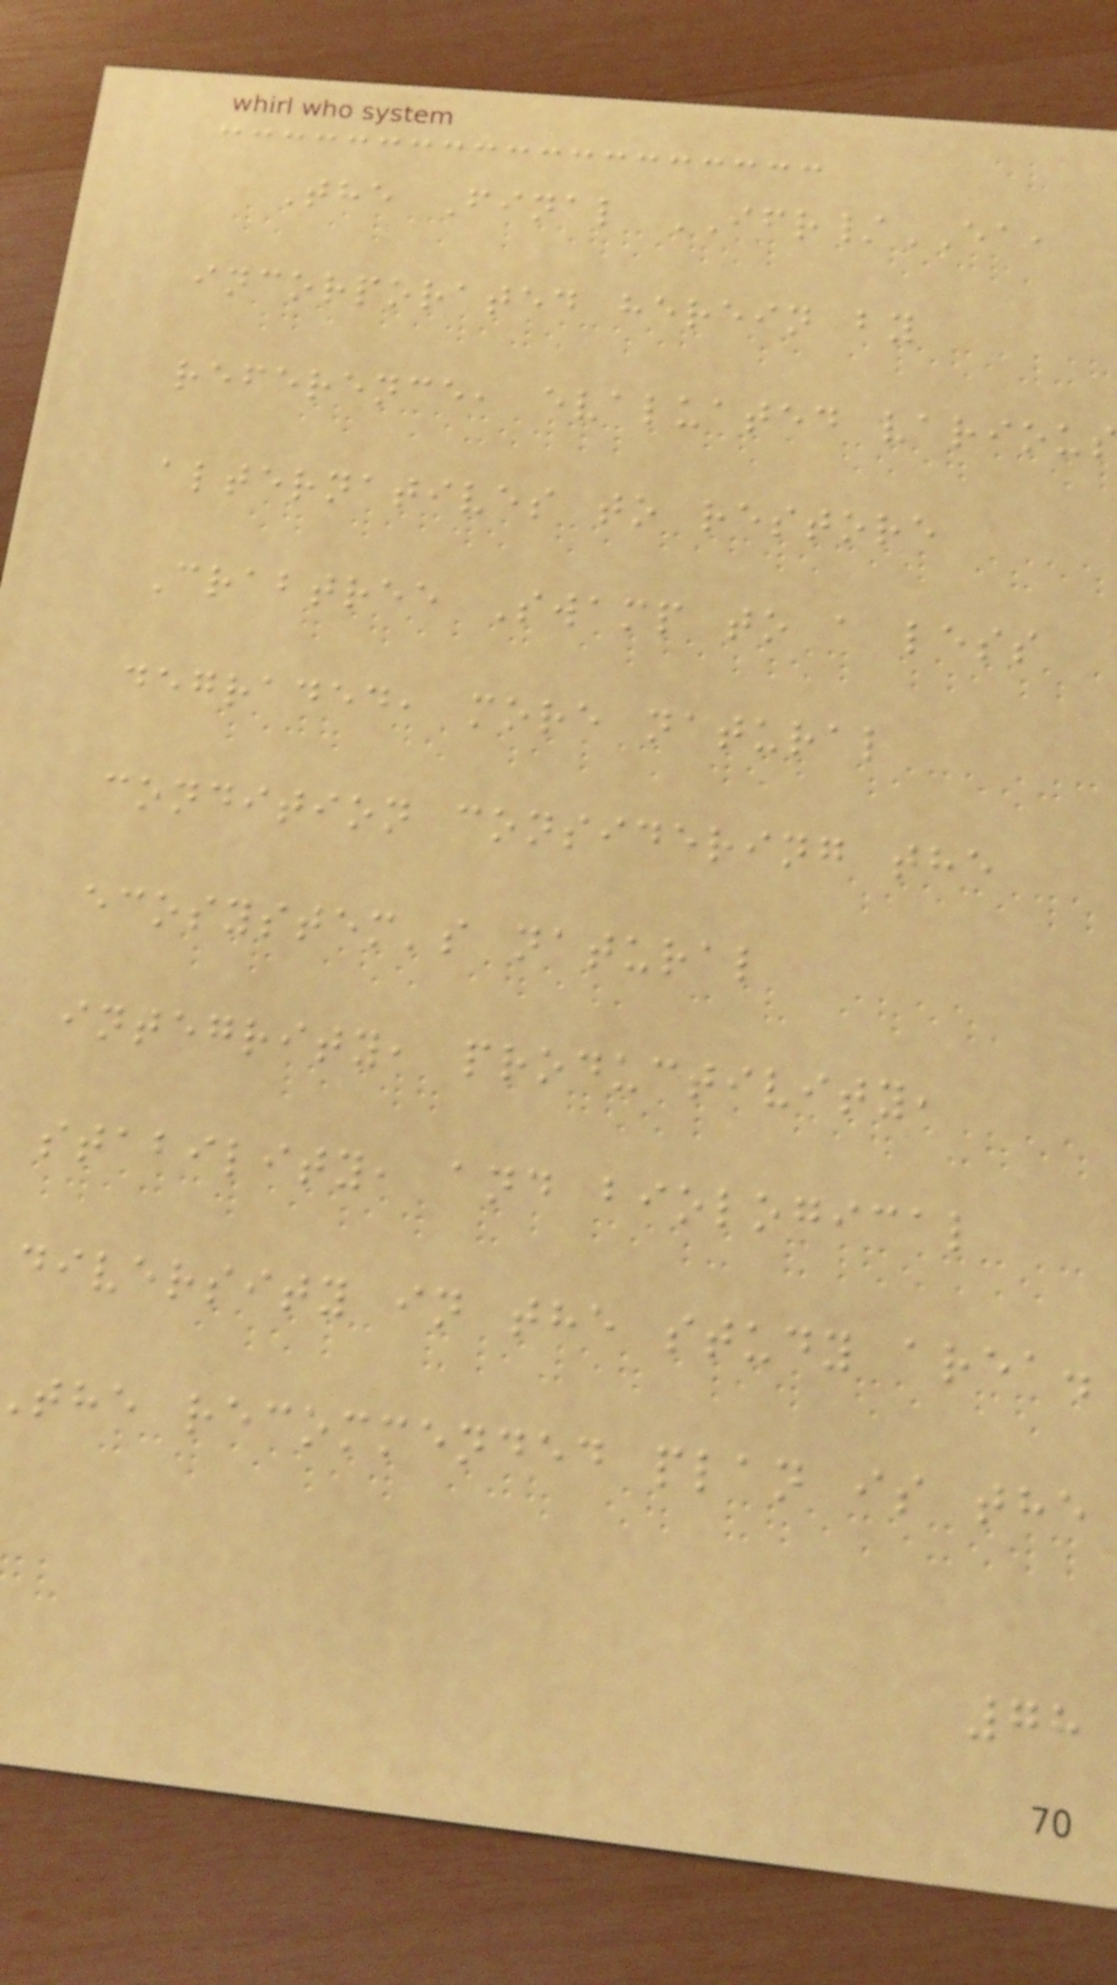The Final IFR/EA,
incorporated herein by
reference, evaluated various
alternatives to restore
Crabtree Swamp to a less
degraded, more natural
condition considering the
ecosystem's natural
integrity, productivity,
stability, and biological
diversity in the study area.
the recommended plan is the
78
